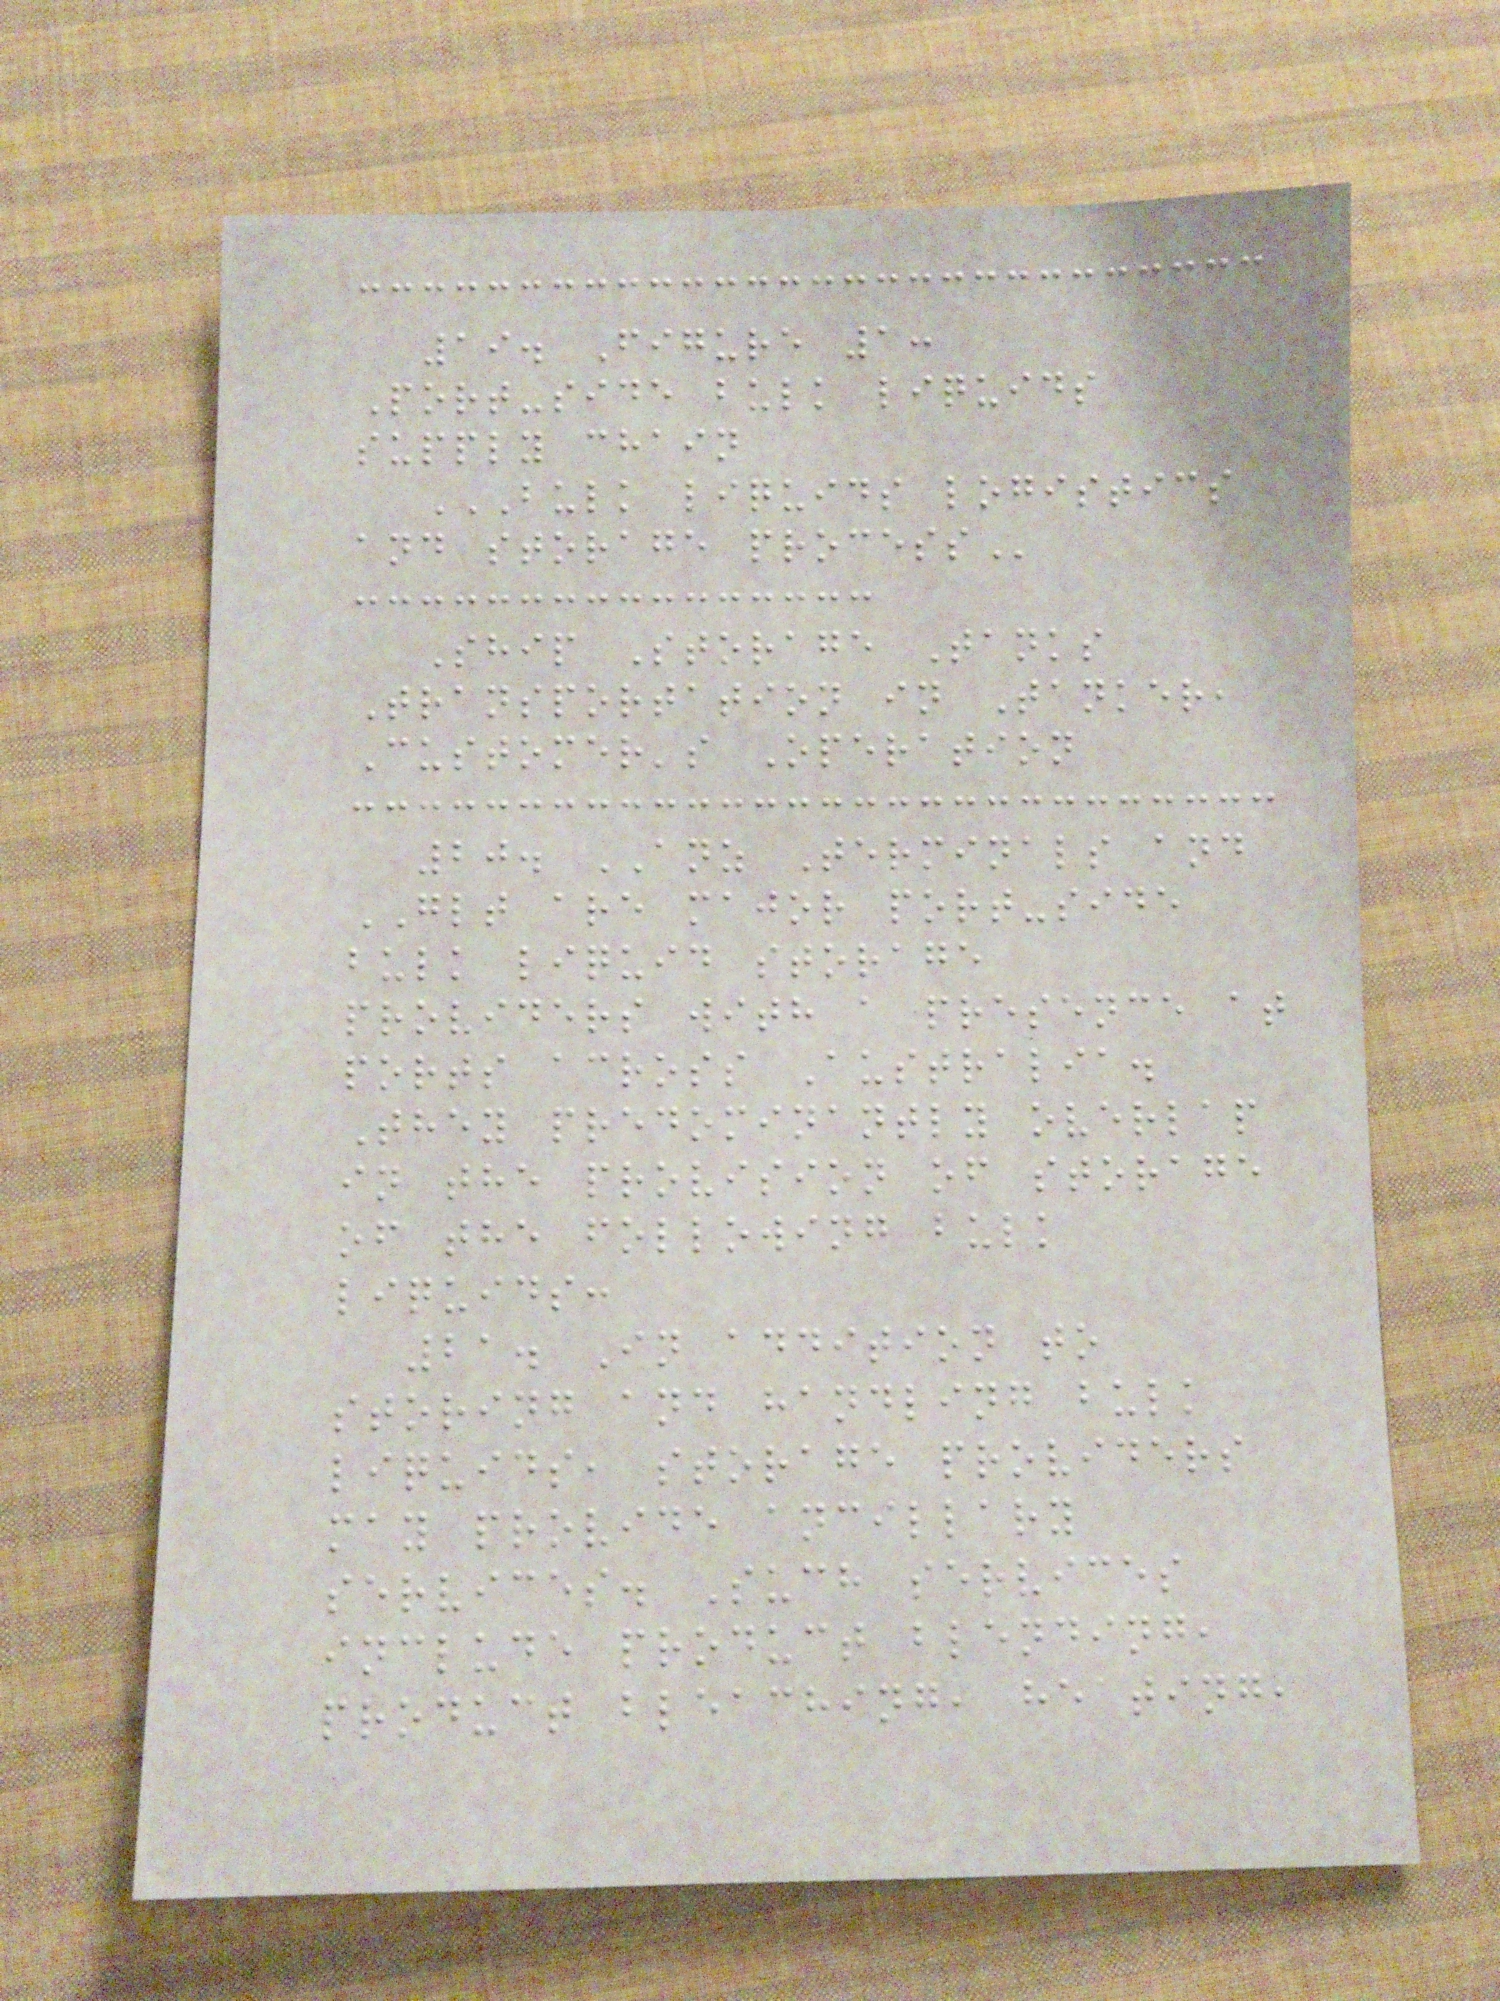19. Figure 1:
Port-side bulk liquids
supply chain
BULK LIQUIDS LOGISTICS
AND STORAGE PROCESS
Ship Storage Tanks
Transportation in Tanker,
Customer's Operation
20. ANZ Terminals and
GLT are major port-side
bulk liquid storage
providers with a presence at
ports across Australia.
They predominantly overlap
in the provision of storage
of the following bulk
liquids:
21. In addition to
storing and handling bulk
liquids, storage providers
may provide ancillary
services. Such services
include product blending,
product bleaching, heating,
